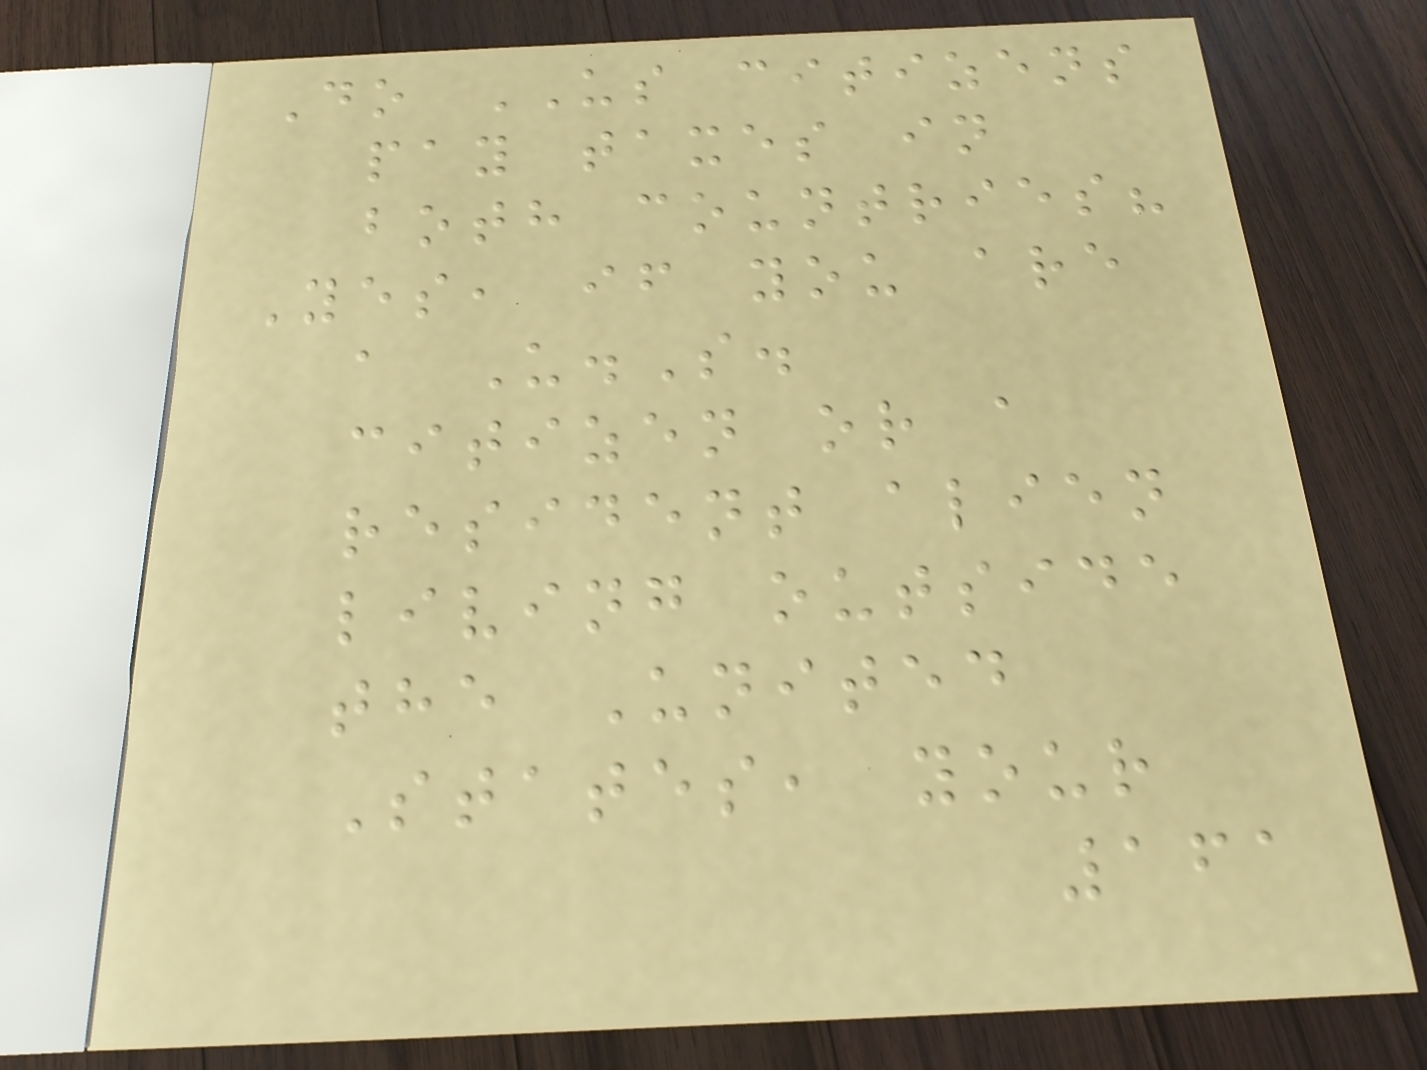Do US citizens
pay taxes in
both countries?
Yes, if you are
a U.S.
citizen or a
resident alien
living outside
the United
States, your
161
